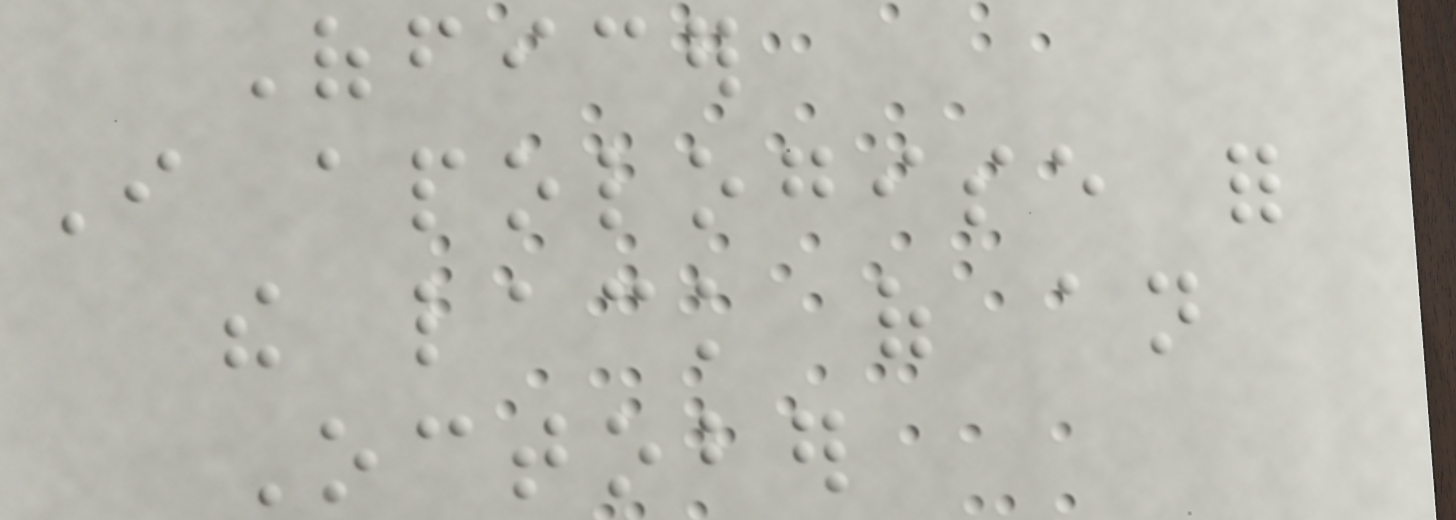Officer
I apologise for
the lack of an
October
